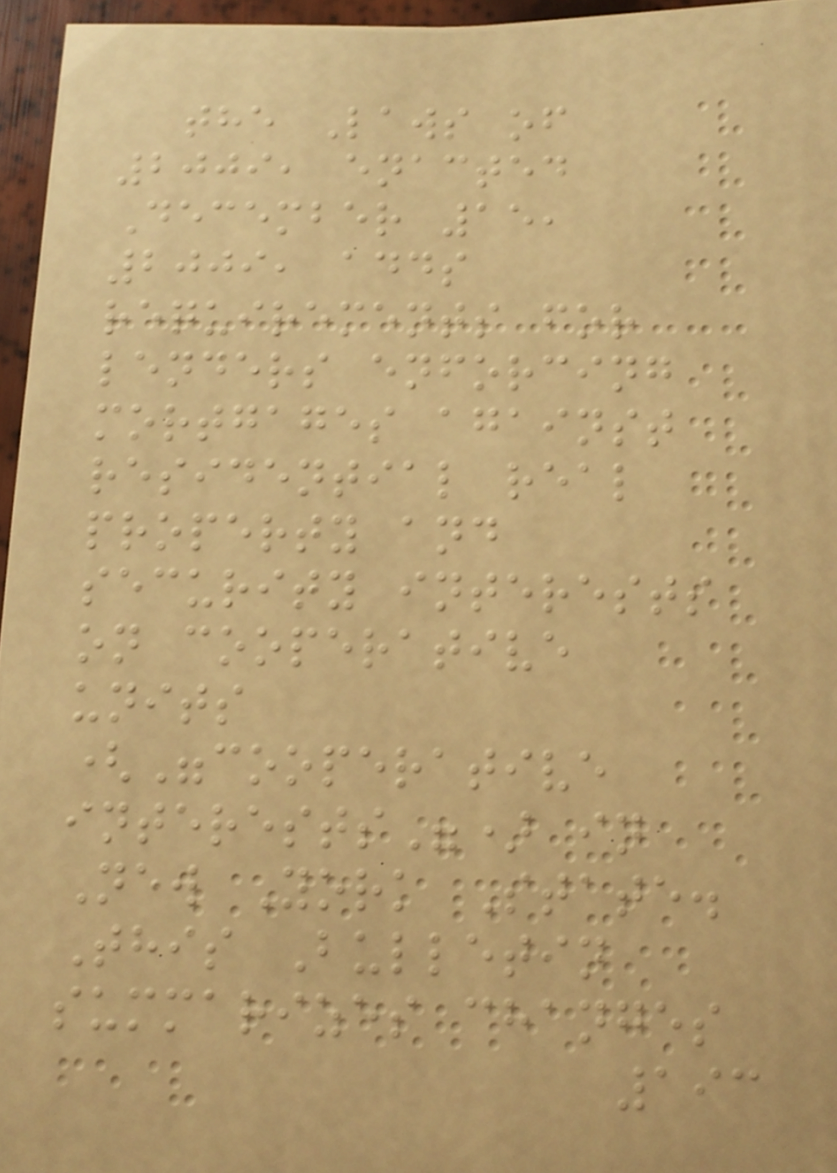the Laws of
2009, enacted
December 15,
2009, adds
requirements for
lenders enforcing
mortgages against
residential real
property and
security interests
on cooperative
units
("cooperative
interests") in
New York State.
This Bulletin
summarizes changes
193
